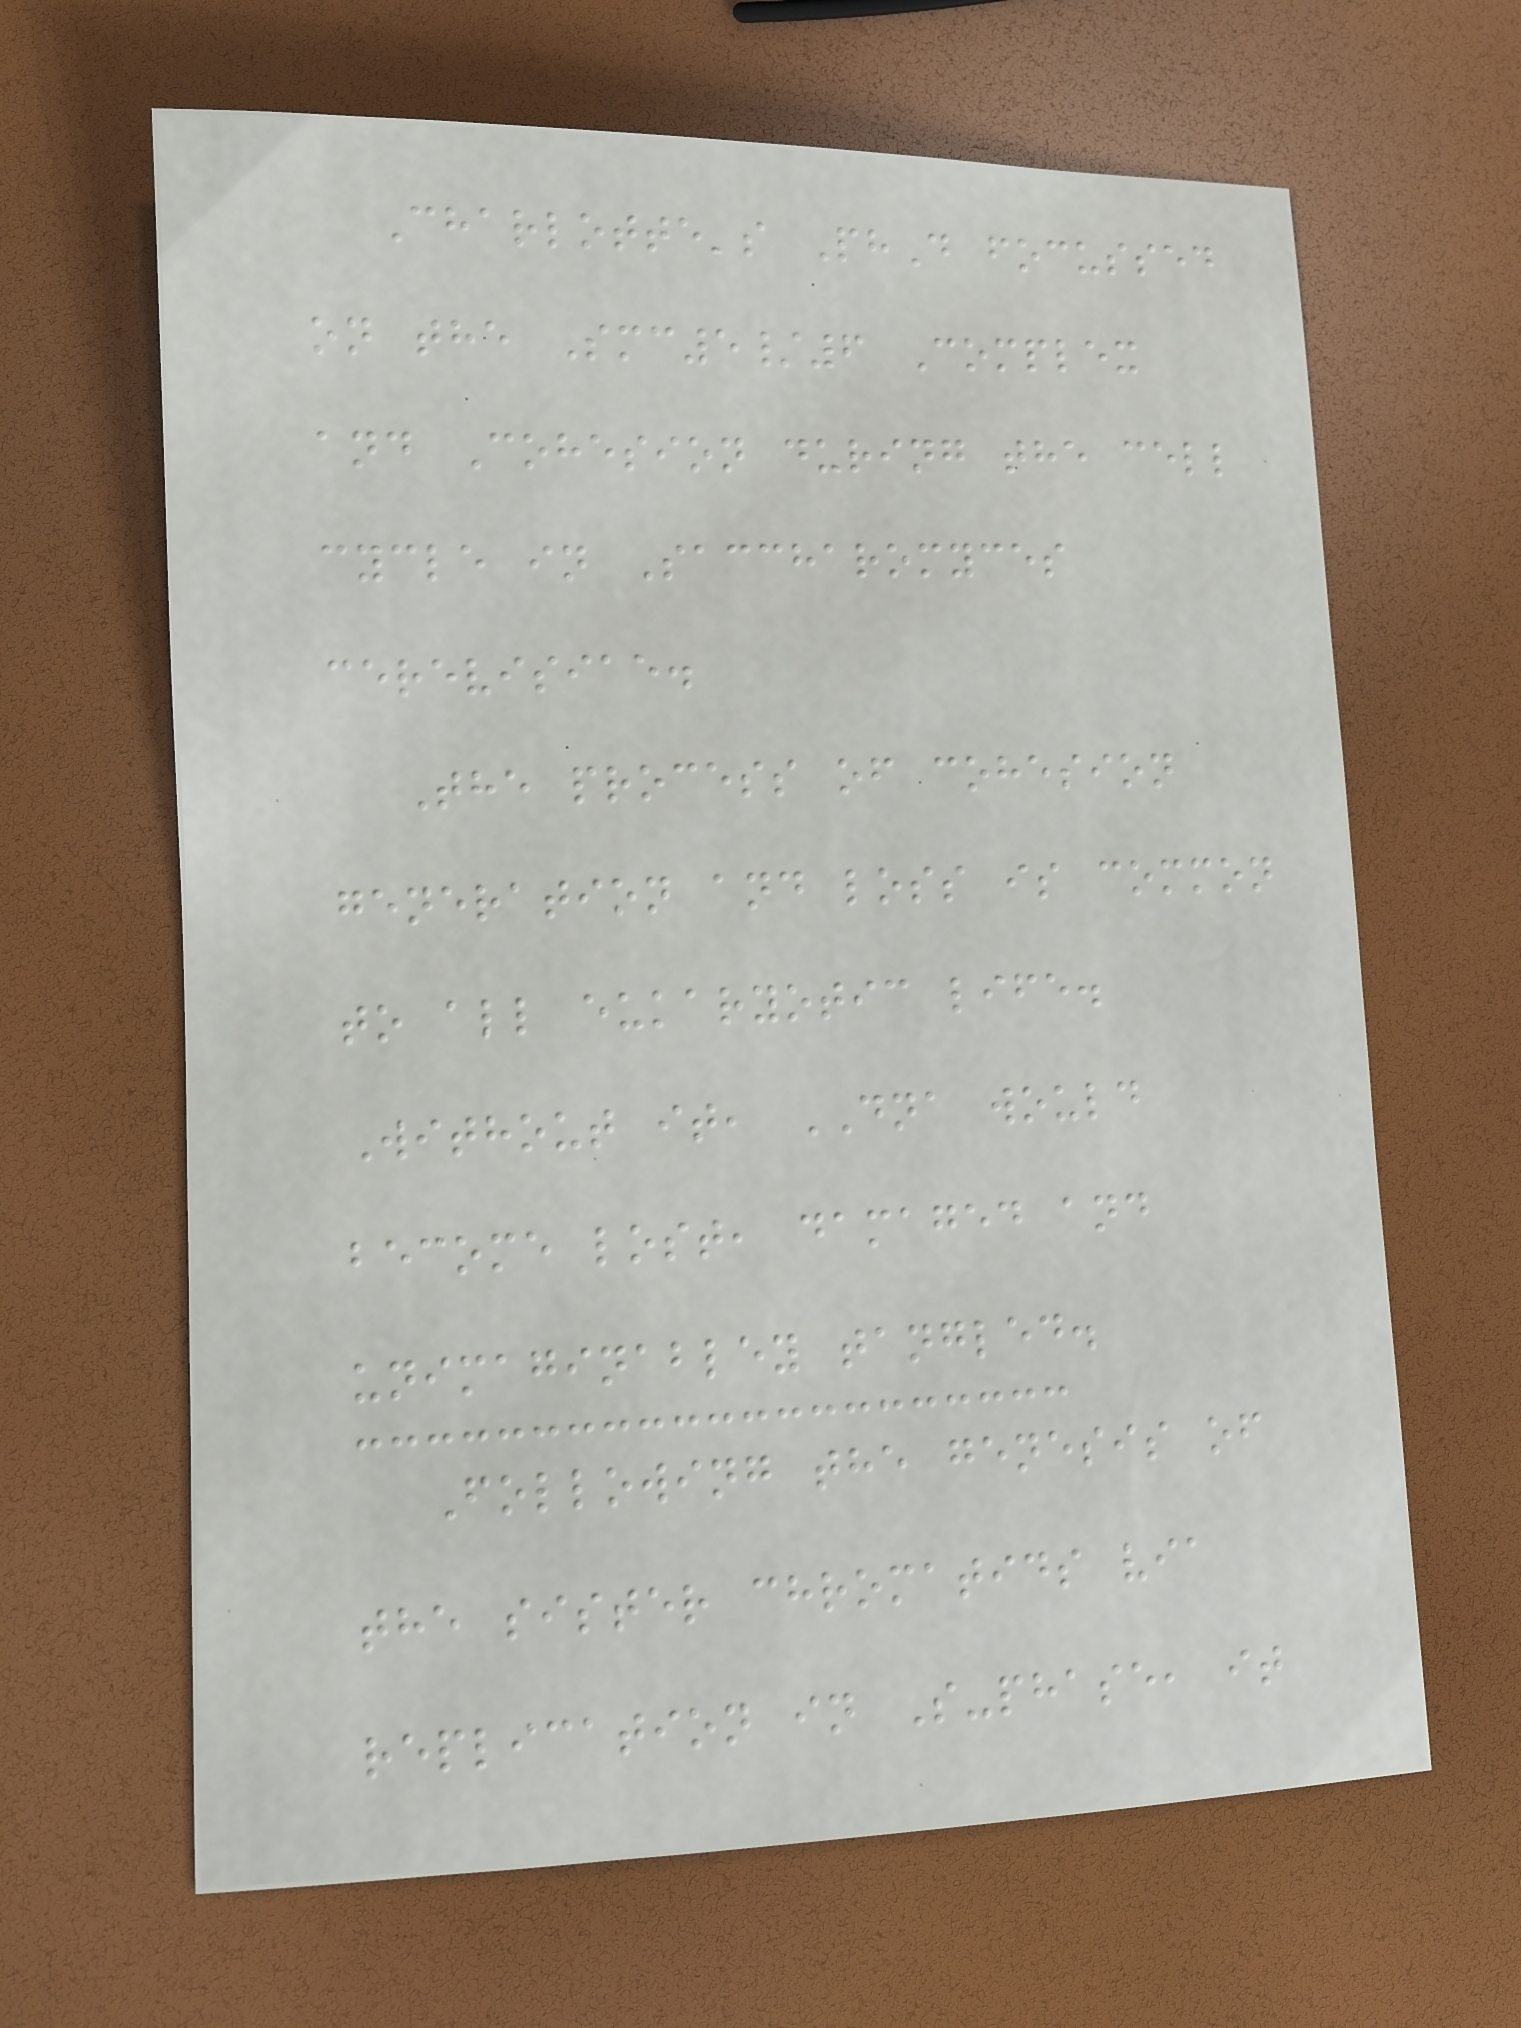Charlotte's PhD focussed
on the Smc5/6 Complex
and Cohesion during the cell
cycle in Saccharomyces
cerevisiae.
The process of cohesion
generation and loss is common
to all eukaryotic life.
Without it, DNA would
become lost, damaged and
unimaginabley tangled.
Following the genesis of
the sister chromatids via
replication in S-phase, it
